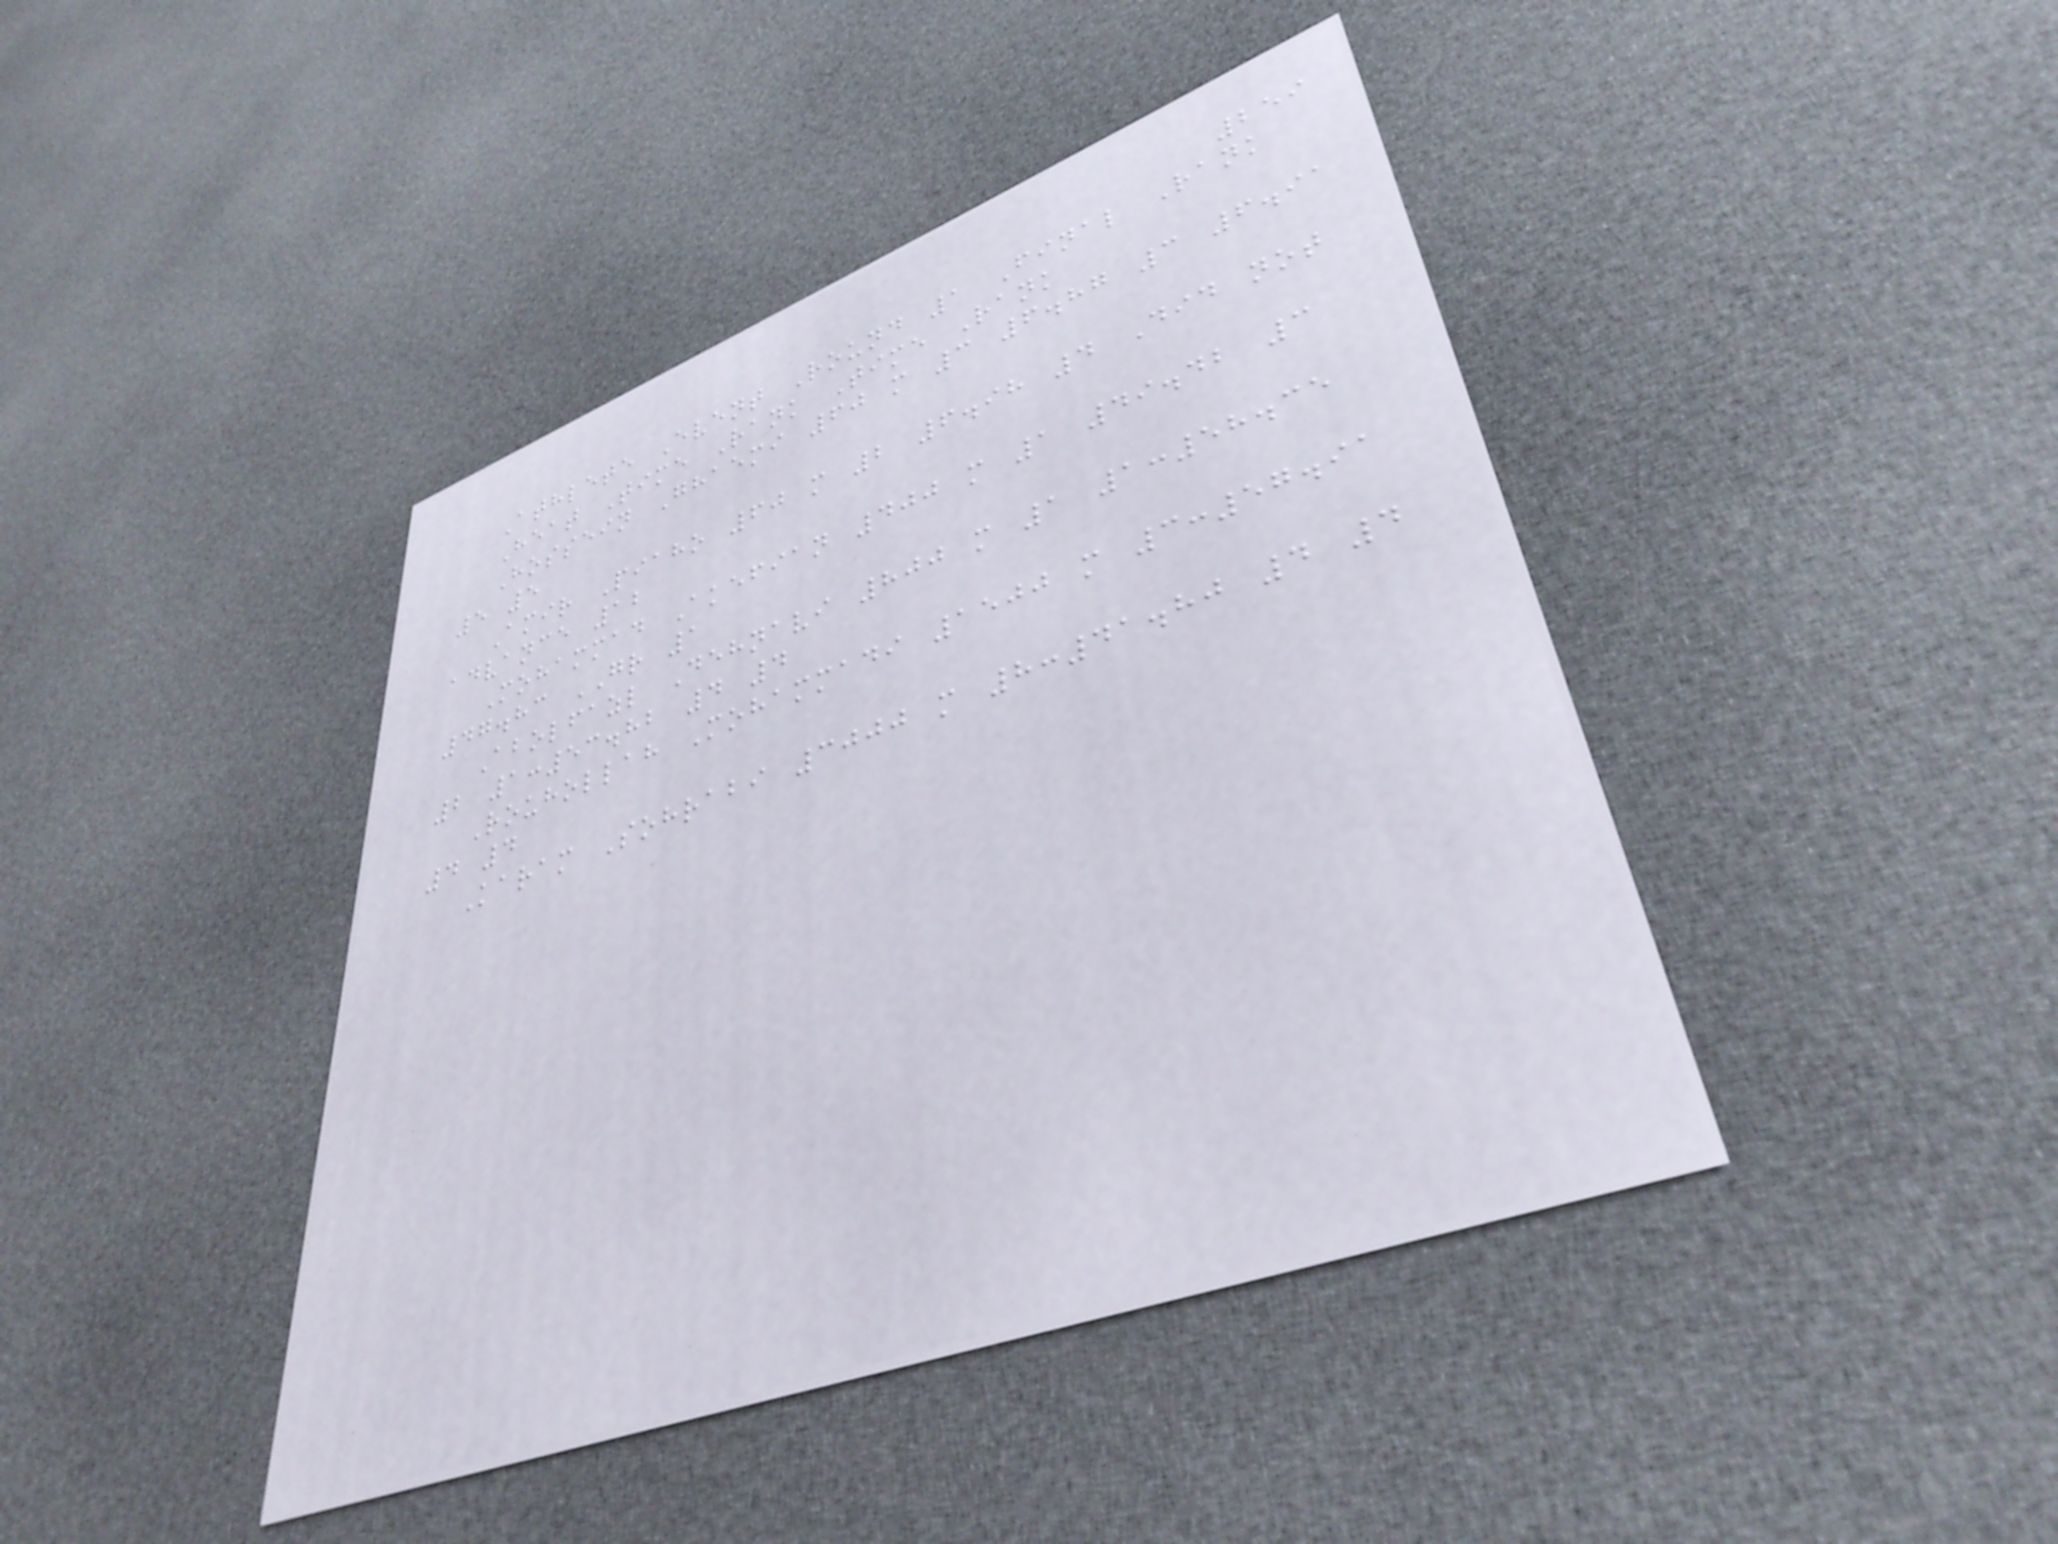259
Athlete Event Round 1 Final Rank
Heat Time Rank Time Rank
Hossein Ghaemi 60 m 3 6.87 3 6.91
5 5
Amir Piaho 60 m 2 6.98 4 Did not
advance 12
Mohammad Akefian 400 m 1 49.42 3
47.83 GR 1
Abolfazl Dehnavi 800 m 1 1:58.35
2 1:53.82 4 4
Rouhollah Mohammadi 1500 m 3:57.91
4 4
Karam Sohrabi 3000 m 8:41.80 4 4
